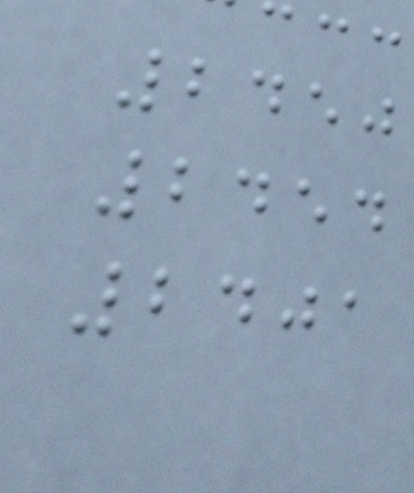2450
2454
2401
